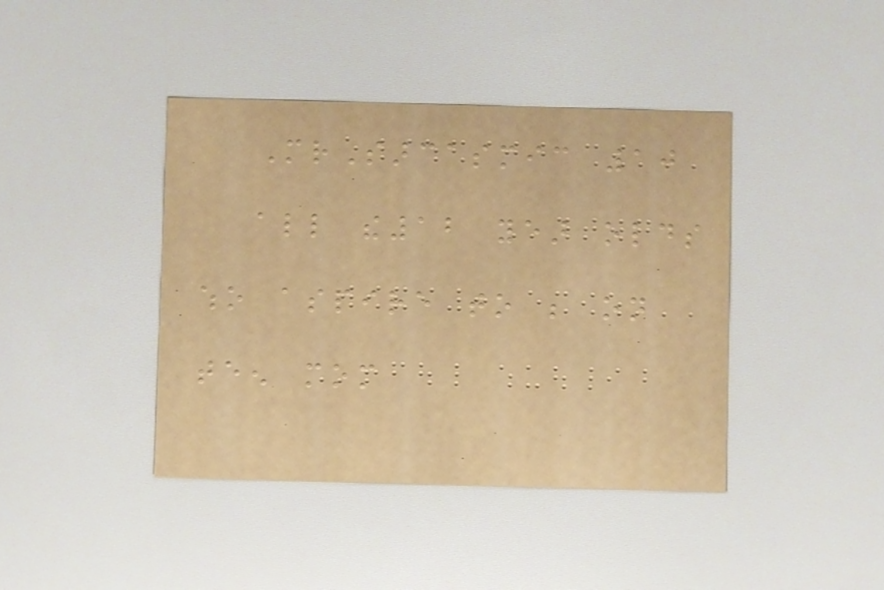MrSarcasmic 10
all the12 year olds
who aspire to be on
teen mom
